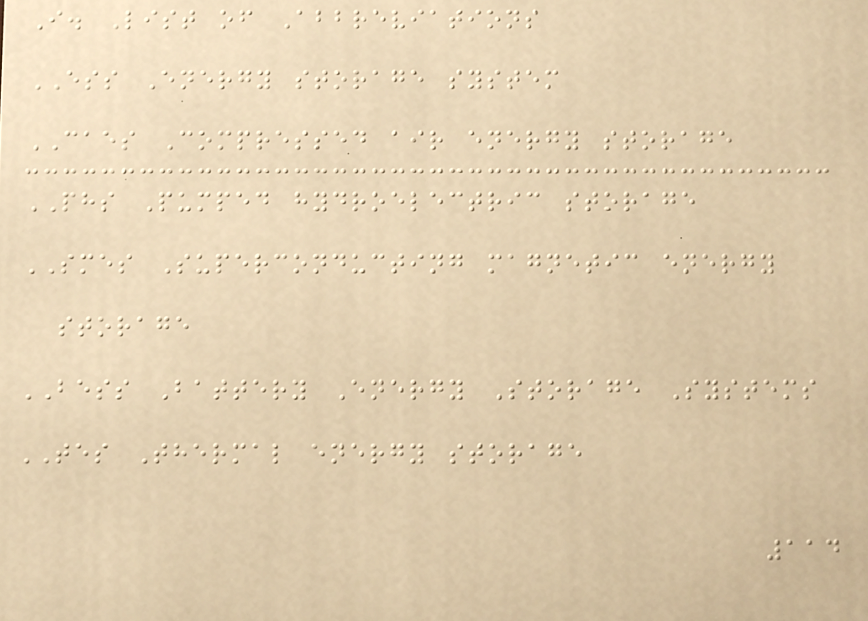I. List of Abbreviations
ESS Energy storage system
CAES Compressed air energy storage
PHS Pumped hydroelectric storage
SMES Superconducting magnetic energy
storage
BESS Battery Energy Storage Systems
TES Thermal energy storage
114
